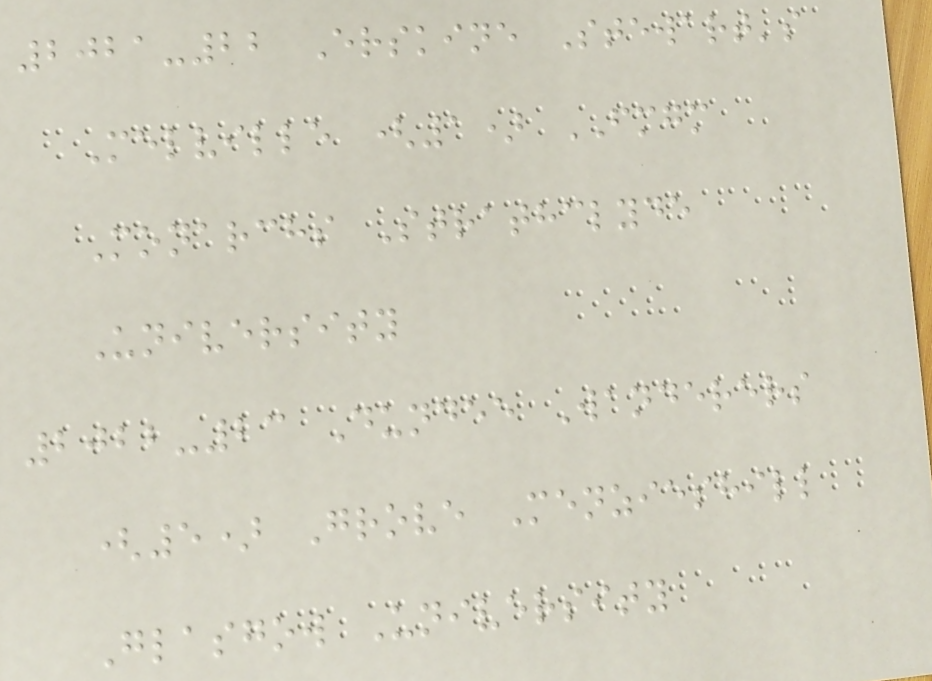2021-22 Erskine Stewart's
Melville (1) FMGM
Monarchs Strathclyde
University
2022-23 Dundee Wanderers
(5) Grove Menzieshill
Glasgow University
